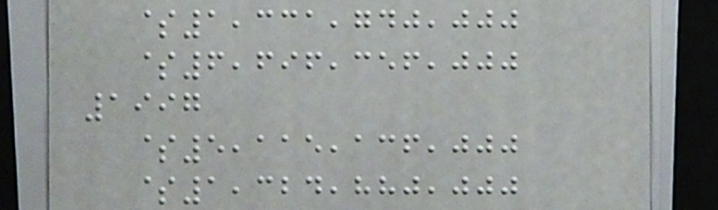$1,331,740,000
$6,696,356,000
1997
$5,115,136,000
$1,324,880,000
